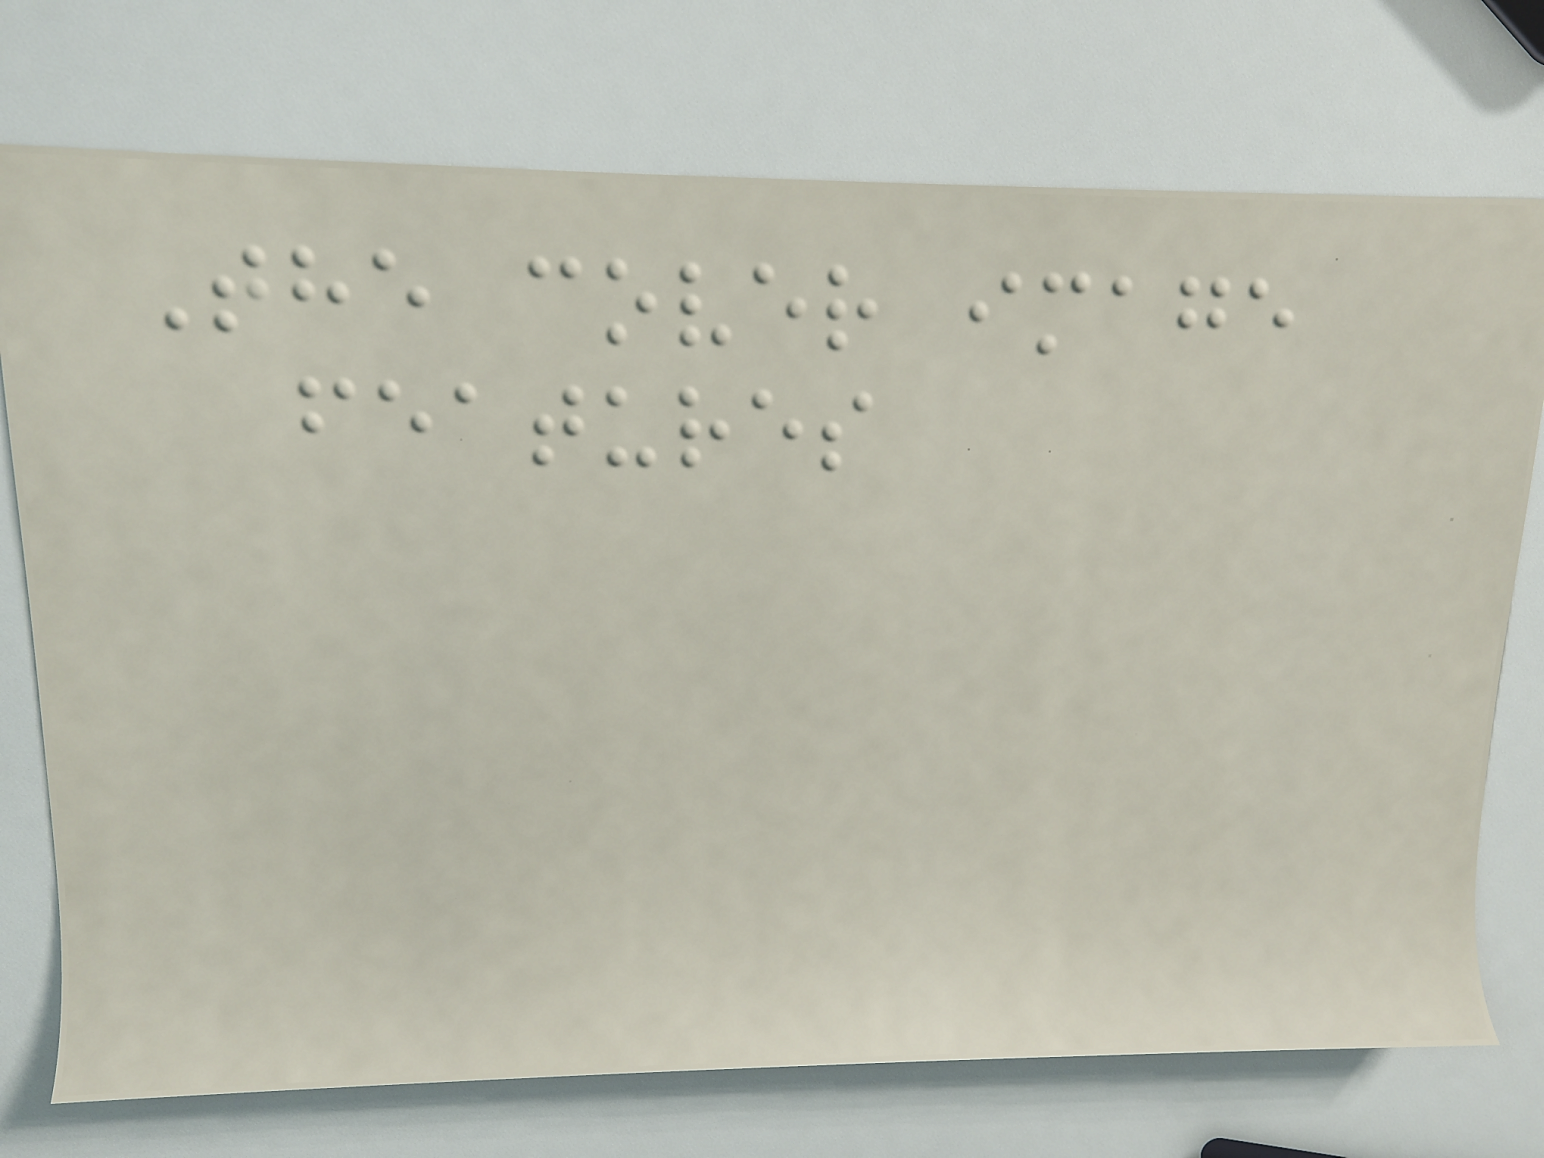The cover image
features
